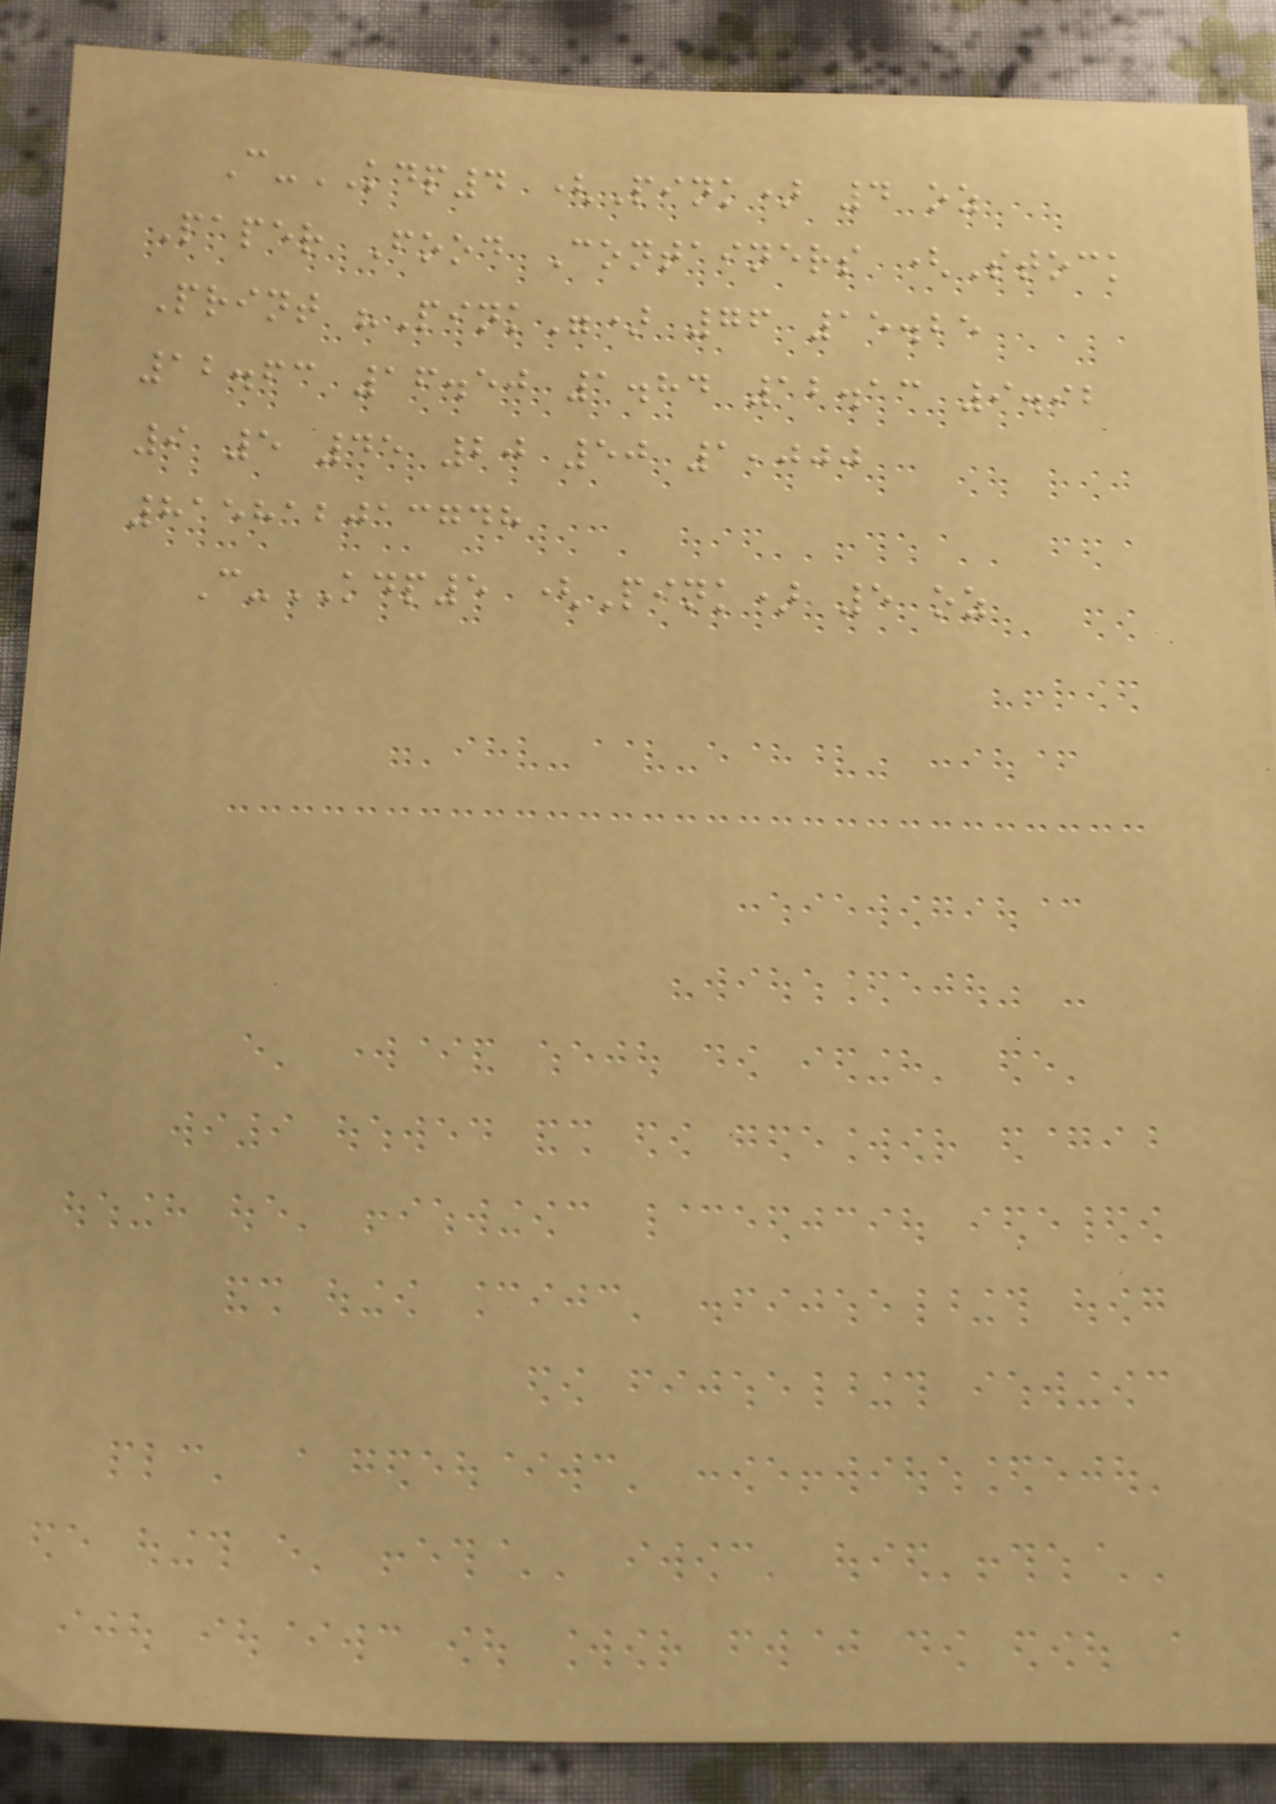C-KDP4 (Pink) 4 oz
Paper Food Containers (Stock
Print "Pink") 76 15.25
12.63 16.50 1.84 12.13 9.92
9 5 45 20 50 1,000
815812013748
C-KDP5 (Pink) 5 oz
